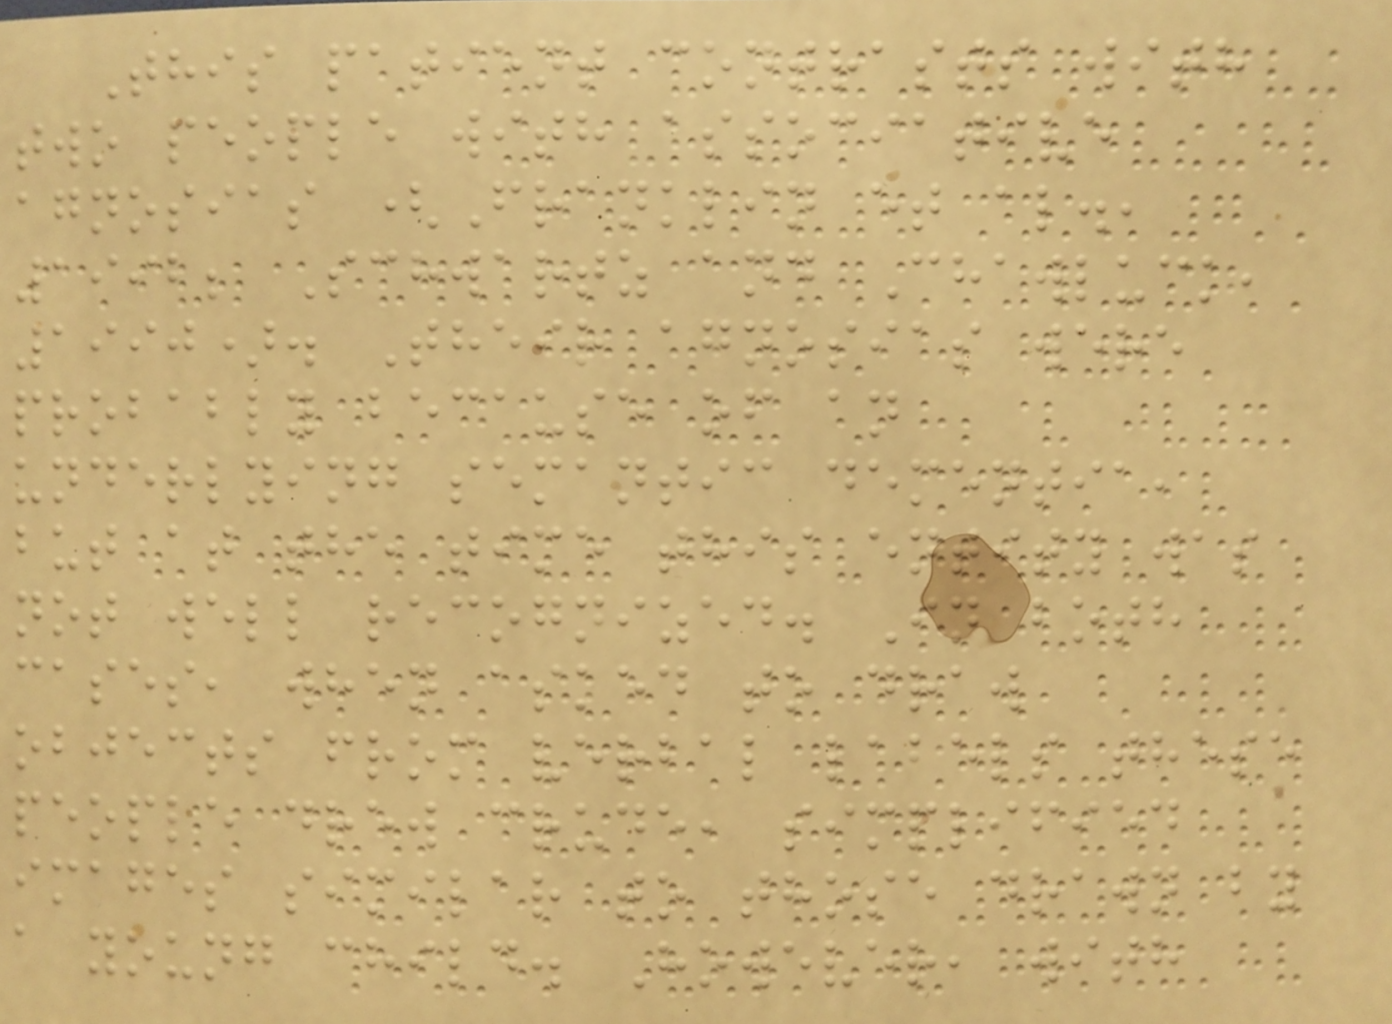This patient contrasts with
two people with associative
agnosias (Franklin et al.,
1992; Schwartz and Chawluck,
1990). Their agnosias were
probably because of an
underlying semantic dementia,
but at the time this entity was
not well recognized. In both
cases, when asked to draw
objects from verbal labels these
people drew crude, simplified
images similar to those drawn by
a young child. However, with
